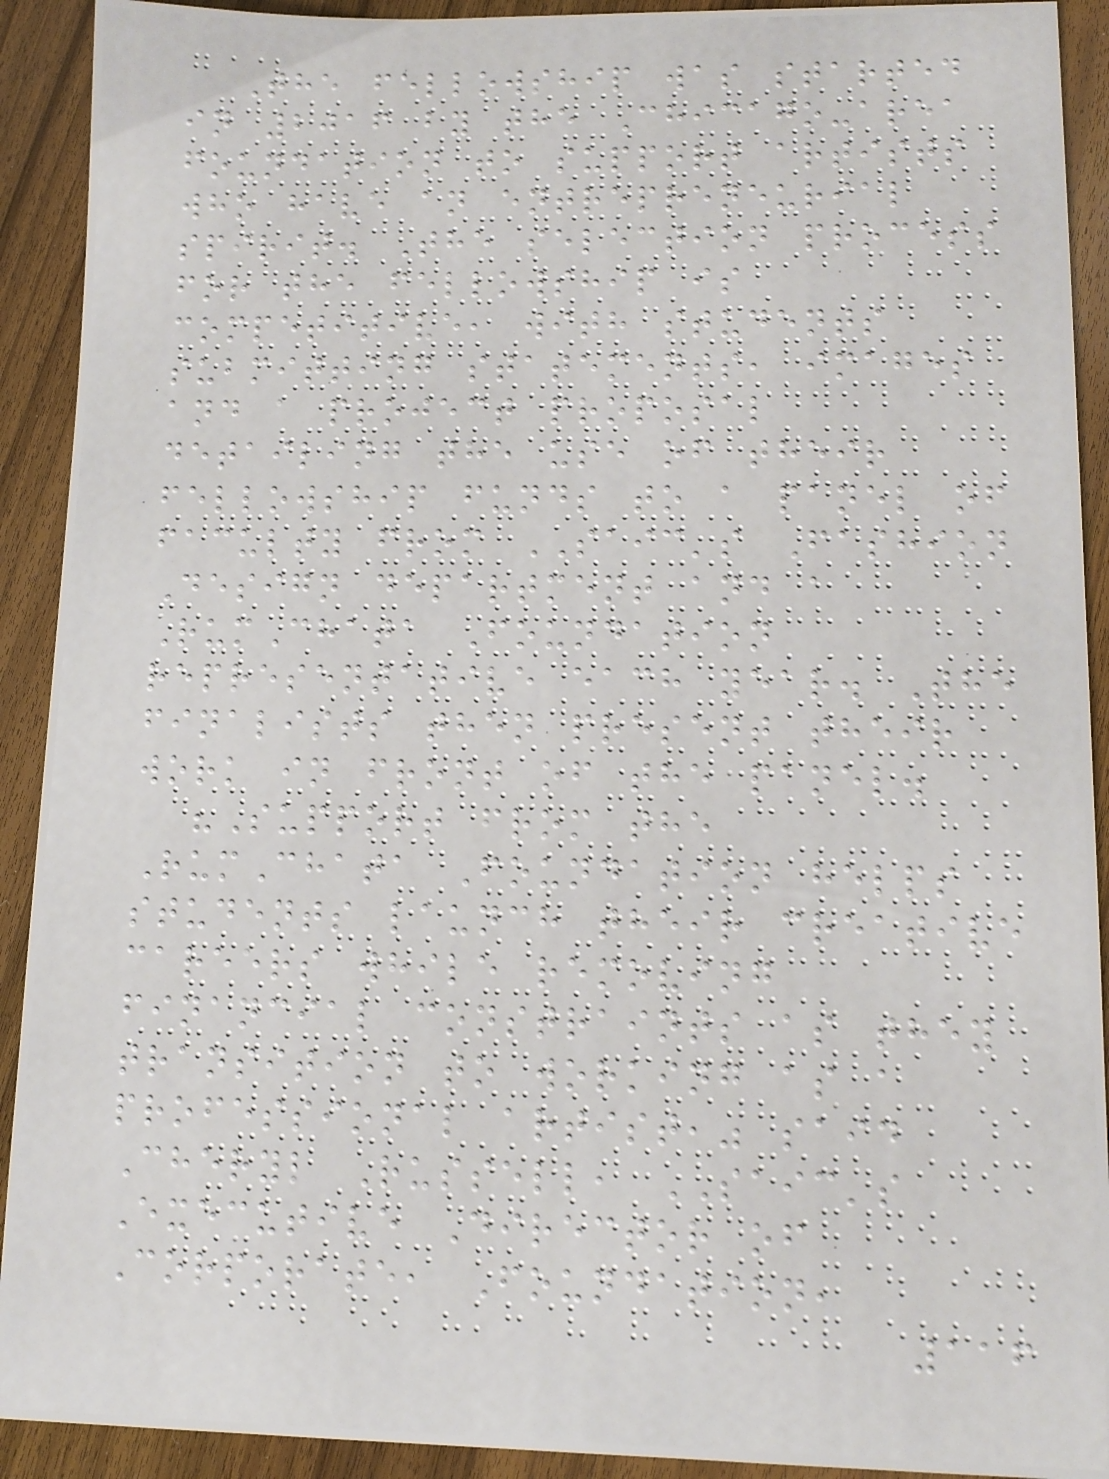The fellowship was started
in 2016 by the Chicago-area
foundation to support artists
who have an entrepreneurial
spirit. The selection process
for the fellowship is
competitive, with students
submitting statements, images
and a project proposal
detailing the use of their
fellowship funds to a panel of
faculty from SAIC's Fashion
Design department and a
RumChata Foundation
representative each year. The
finalists then present their
work in front of the panel.
"Support from the
RumChata Foundation helps
students launch their creative
careers while removing
financial constraints as they
transition to working as a
professional artist," said
Cheryl Russell, SAIC's
Executive Director of
Corporate, Foundation,
116
